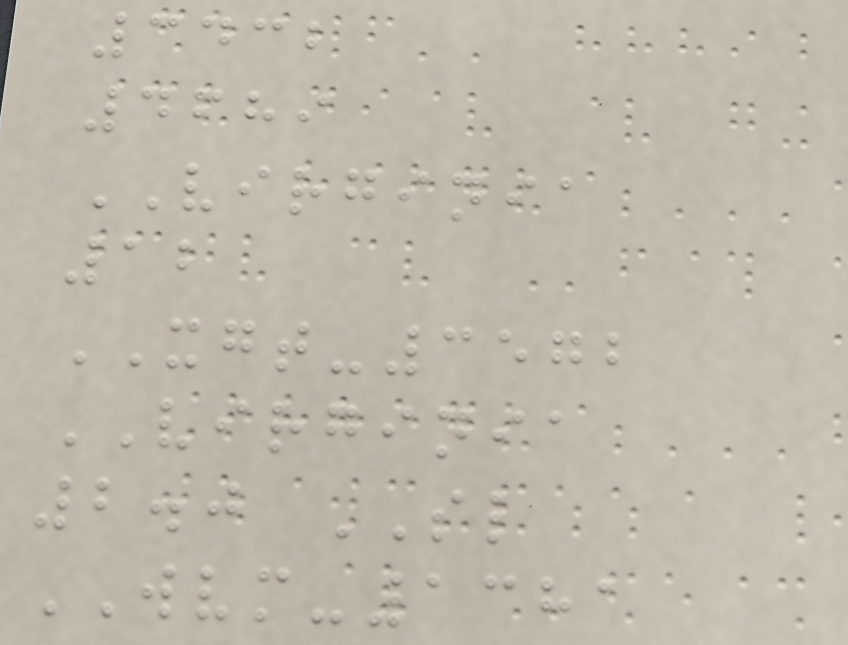3432
4689
VIRGINIA
12
XGT-3572
VIRGINIA
2.0 SL
WVM-1381
